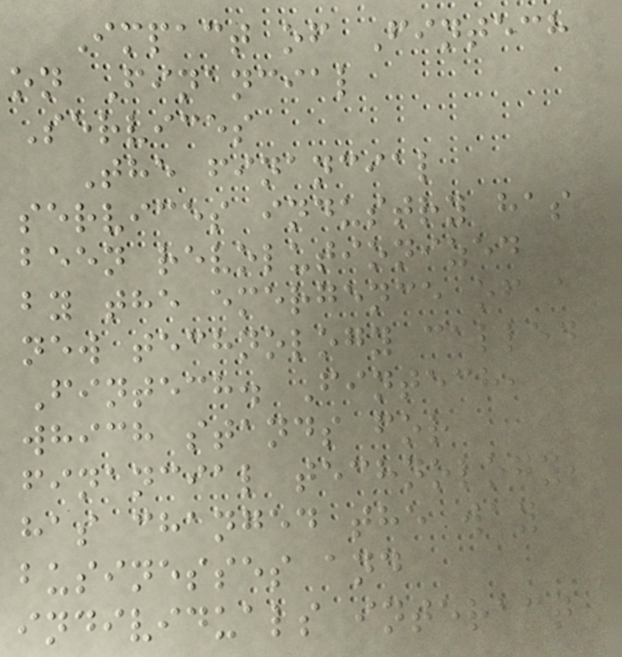Impact of Fintech
on Financial
Services
The financial
services industry has
been revolutionized
by the emergence of a
new technology called
Fintech. Fintech,
which stands for
financial technology,
has changed the way
businesses and
individuals interact
